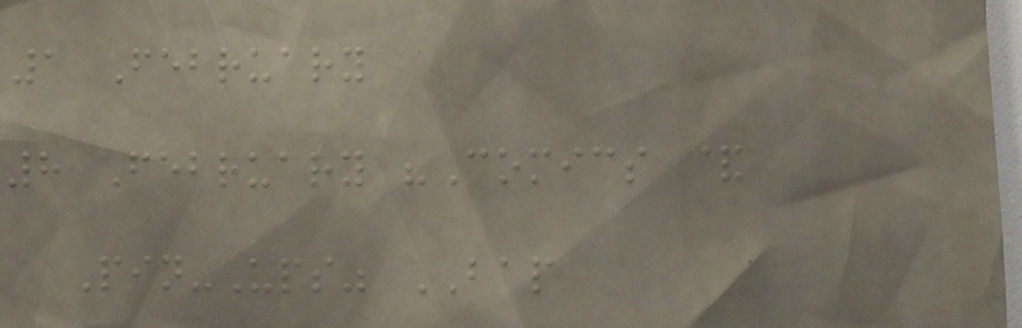1 February
8 February "Comics &
Pin-Ups" BAP
